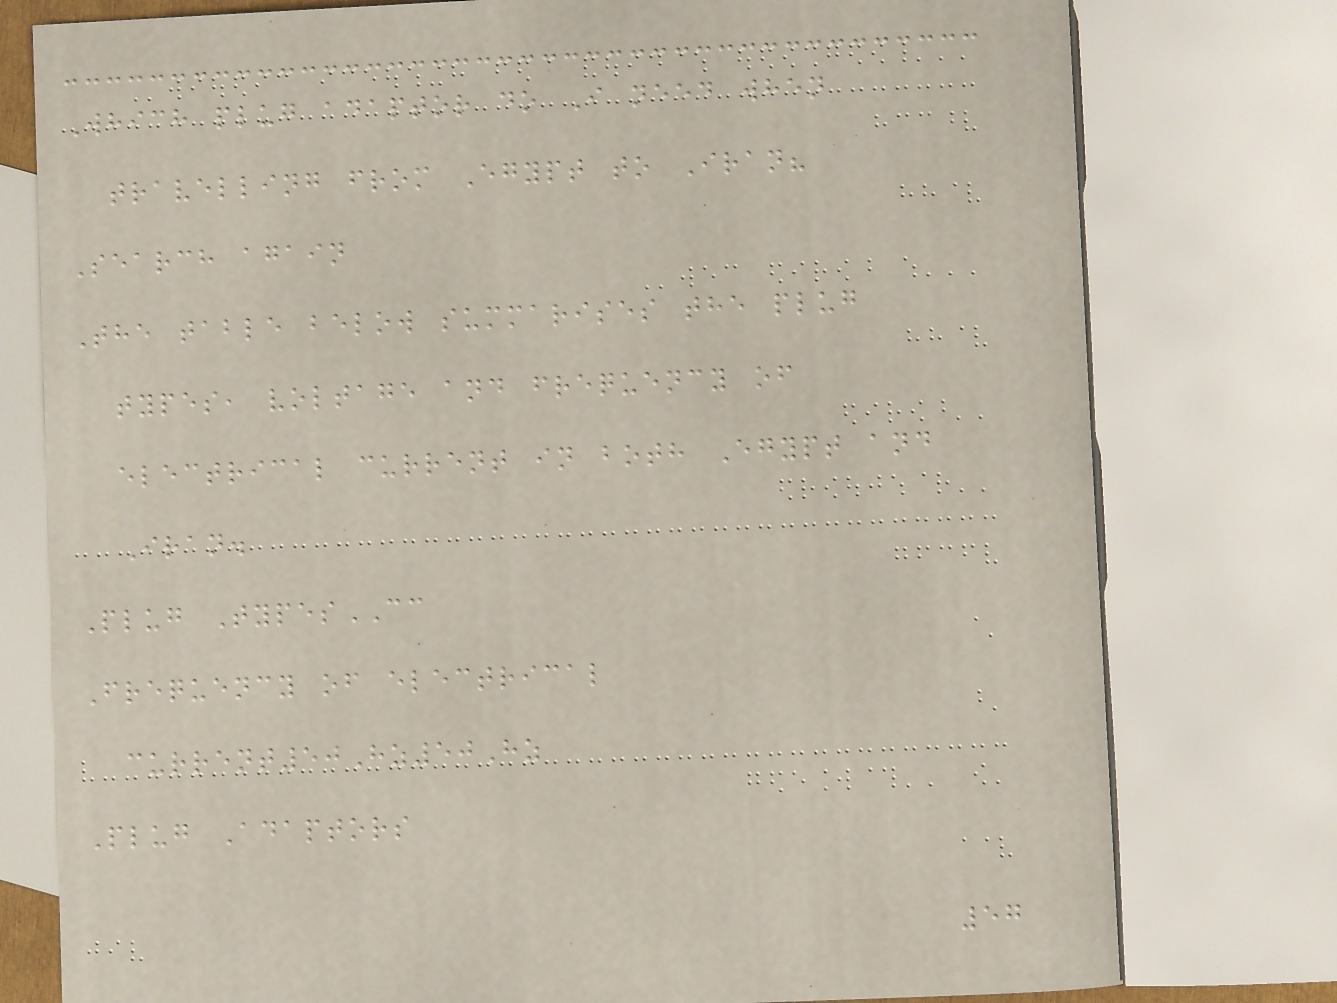Which plug adaptor do I need when
travelling from Egypt to Iran?
Search again
The table below summarises the plug
types, voltage and frequency of
electrical current in both Egypt and
Iran.
Plug TypesCC
Frequency of electrical
current50Hz50Hz
Plug Adaptors
57
